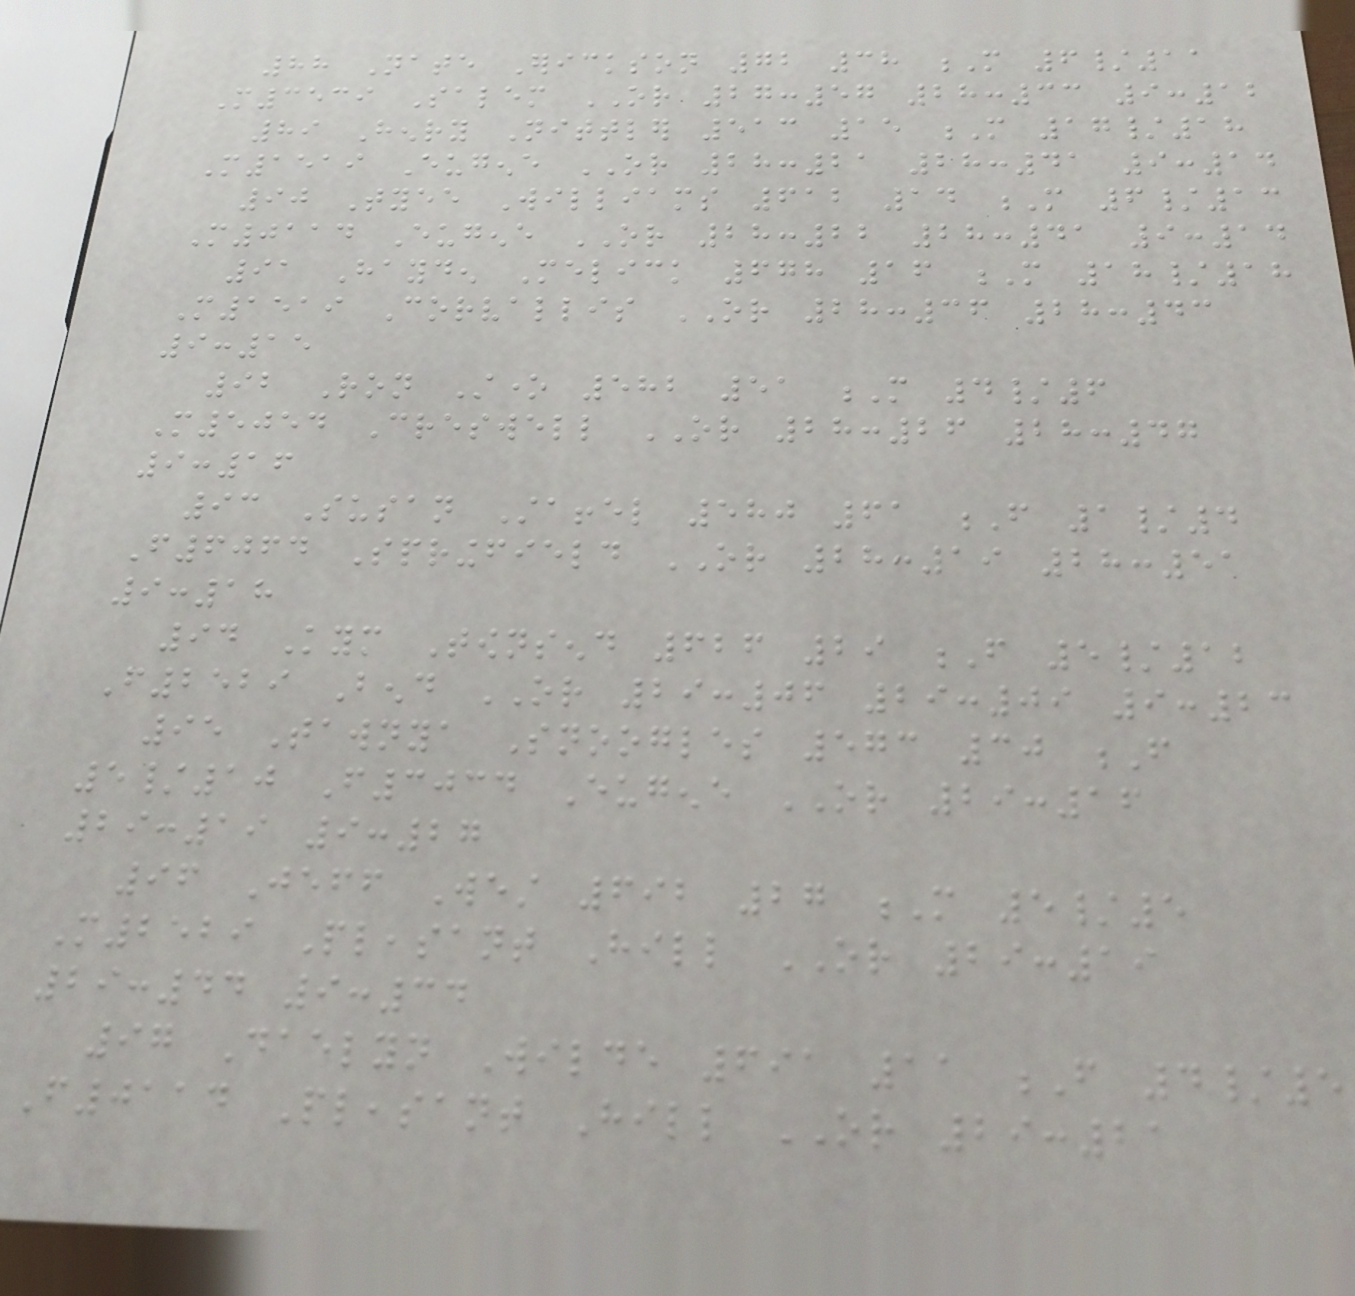88 Nate Erickson 72 38 M 6/11
M3539 Salem OR 27:57 28:33 9:12
89 Henry Nittler 513 15 M 17/18
M1519 Eugene OR 28:21 28:41 9:14
90 Tyee Williams 612 14 M 6/13
M0114 Eugene OR 28:22 28:41 9:14
91 Hayden Melick 678 16 M 18/18
M1519 Corvallis OR 28:36 28:43
9:15
92 Ron Stone 582 51 M 4/6
M5054 Creswell OR 28:26 28:47
9:16
93 Susan Staffel 580 61 F 1/4
F6064 Springfield OR 28:19 28:51
9:18
94 Kym Townsend 626 29 F 5/12
F2529 Bend OR 29:06 29:09 9:23
95 Tawnya Snoogles 573 30 F
5/10 F3034 Eugene OR 29:16
29:19 9:27
96 Jeff West 692 27 M 5/5
M2529 Pleasant Hill OR 29:19
29:44 9:34
97 Daelyn Wilde 691 11 F 4/5
F0114 Pleasant Hill OR 29:21
